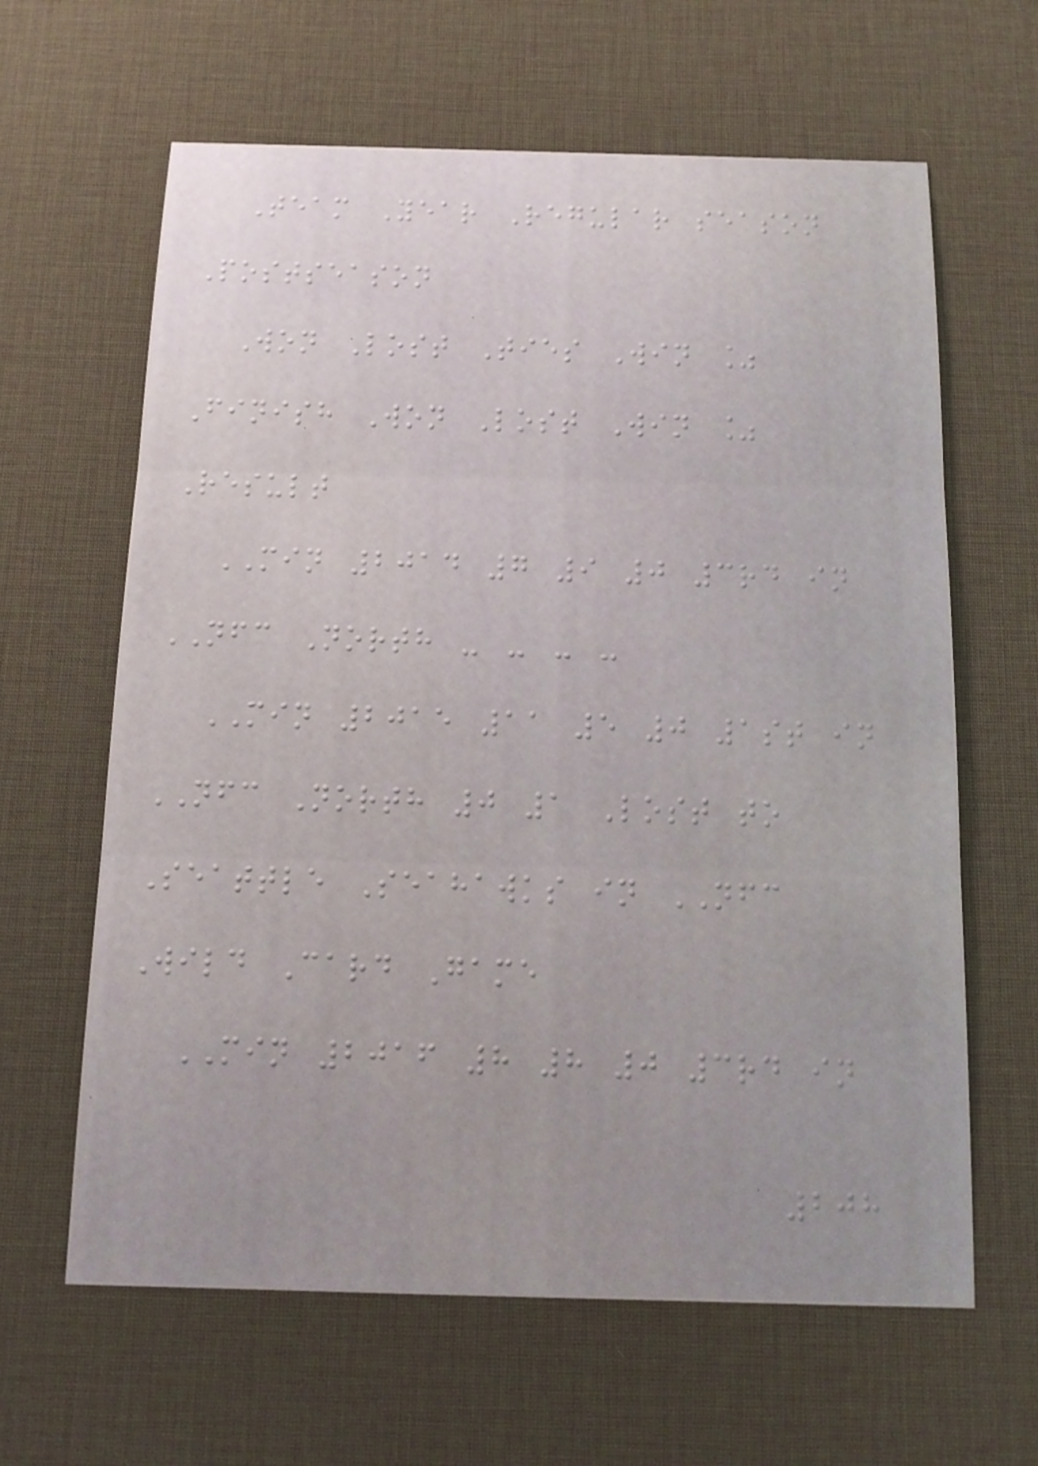Team Year Regular season
Postseason
Won Lost Ties Win %
Finish Won Lost Win %
Result
MIN 2014 7 9 0 3rd in
NFC North - - - -
MIN 2015 11 5 0 1st in
NFC North 0 1 Lost to
Seattle Seahawks in NFC
Wild Card Game
MIN 2016 8 8 0 3rd in
208
